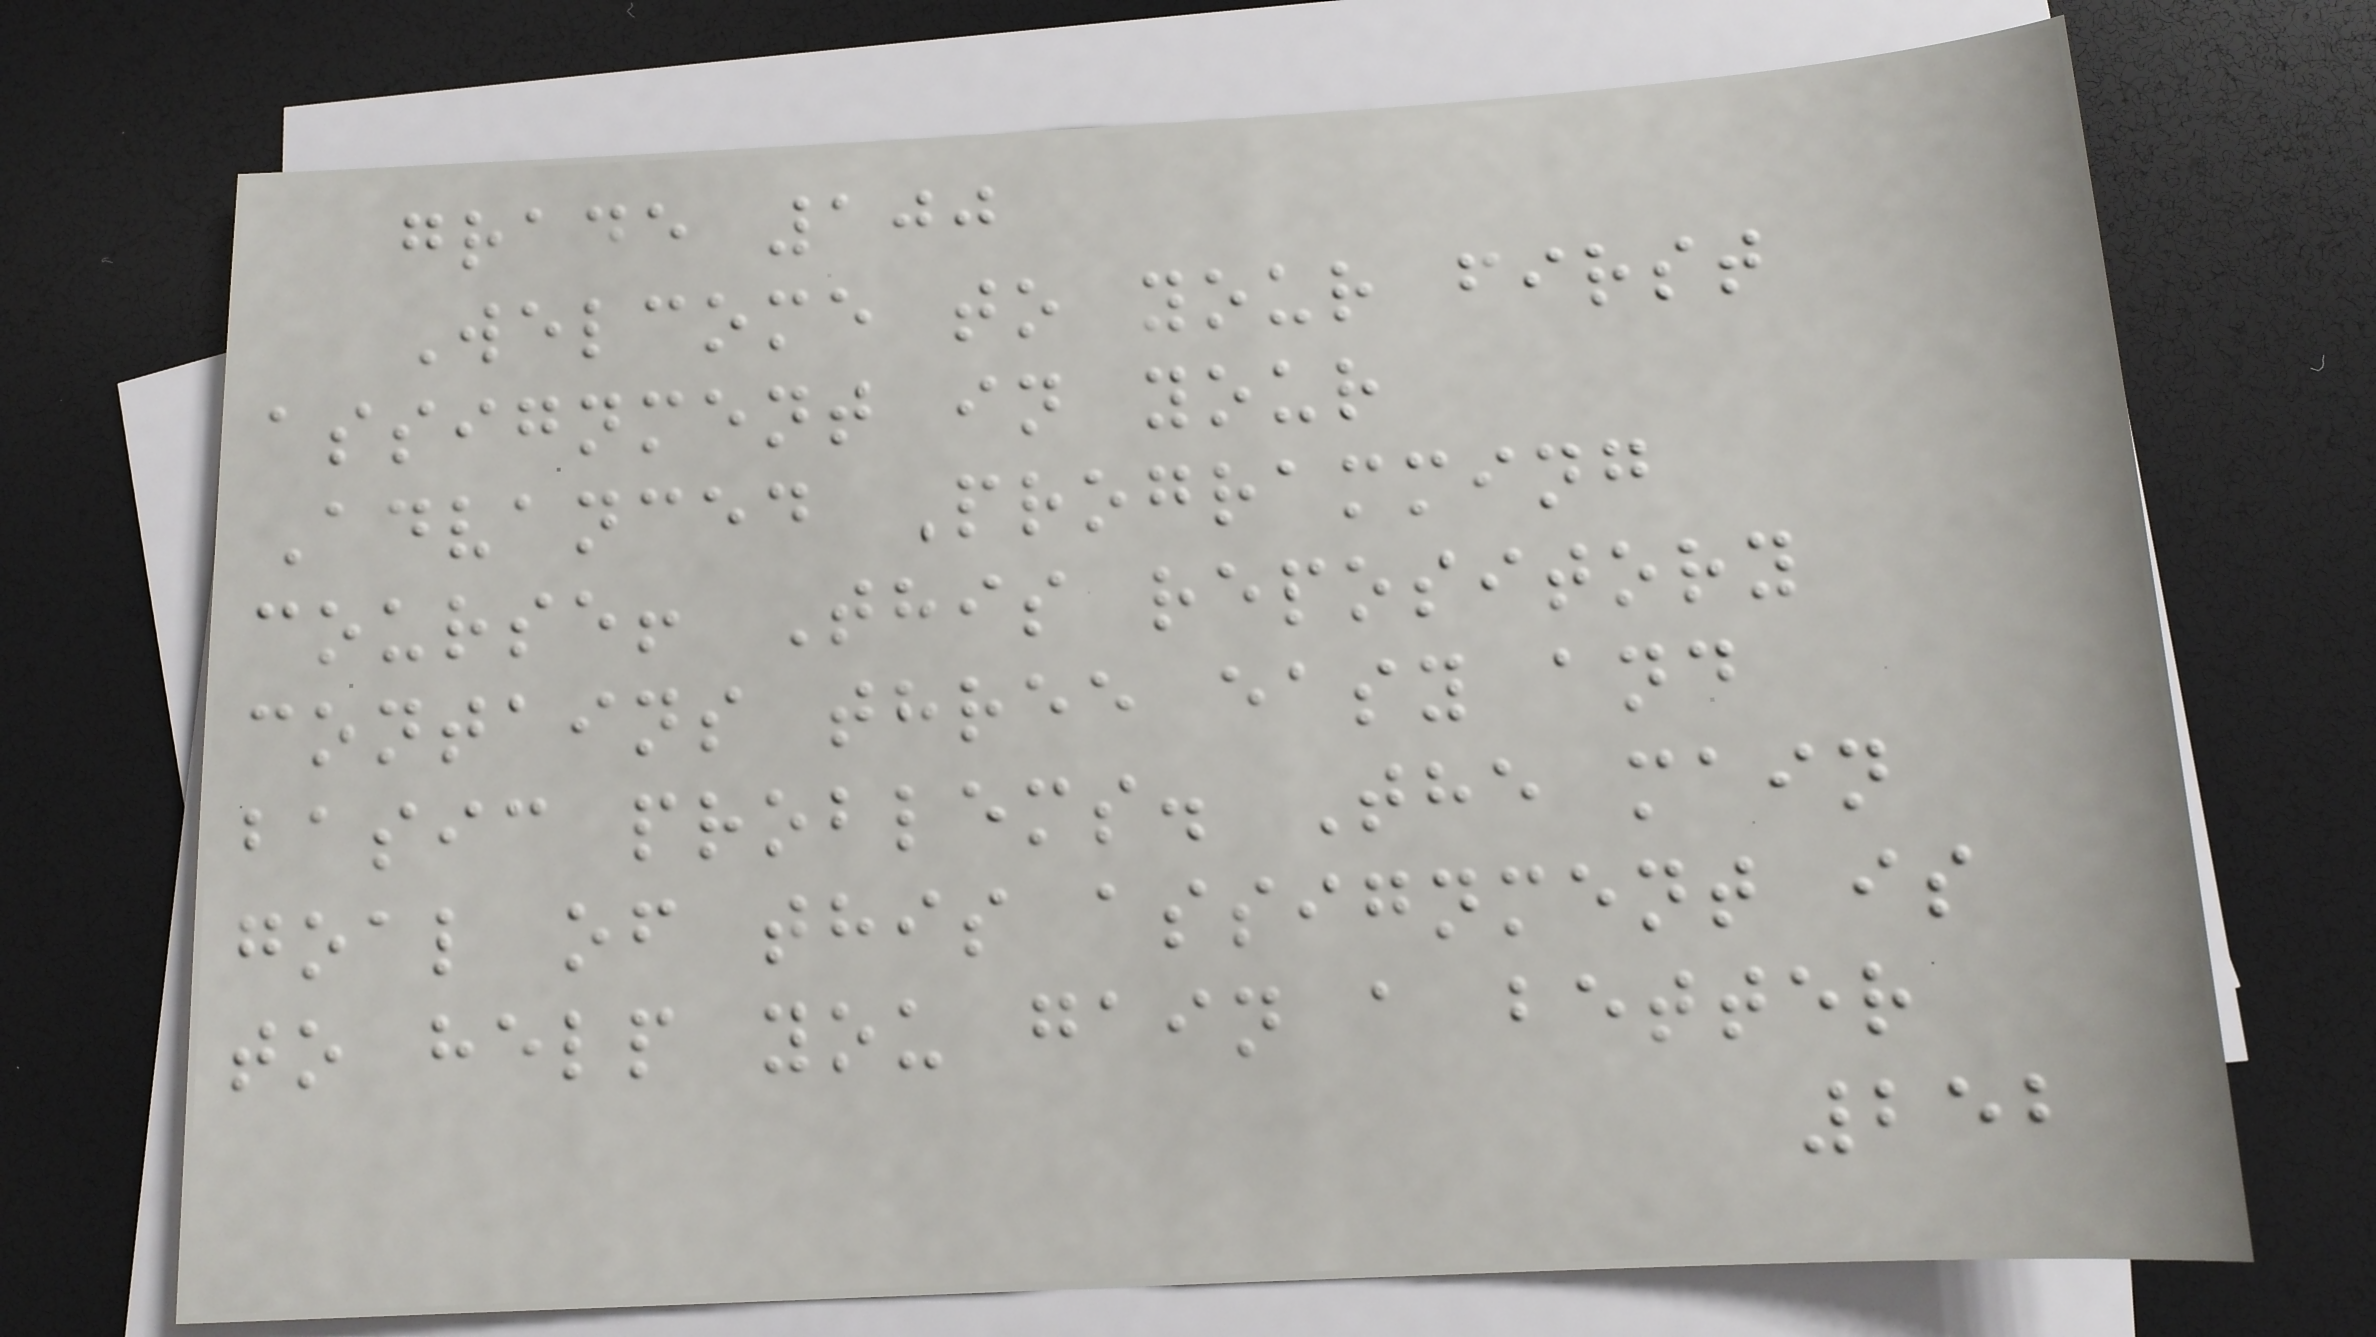grade 100
Welcome to your first
assignment in your
Advanced Programming
course! This repository
contains three easy and
basic problems. The main
goal of this assignment is
to help you gain a better
252
